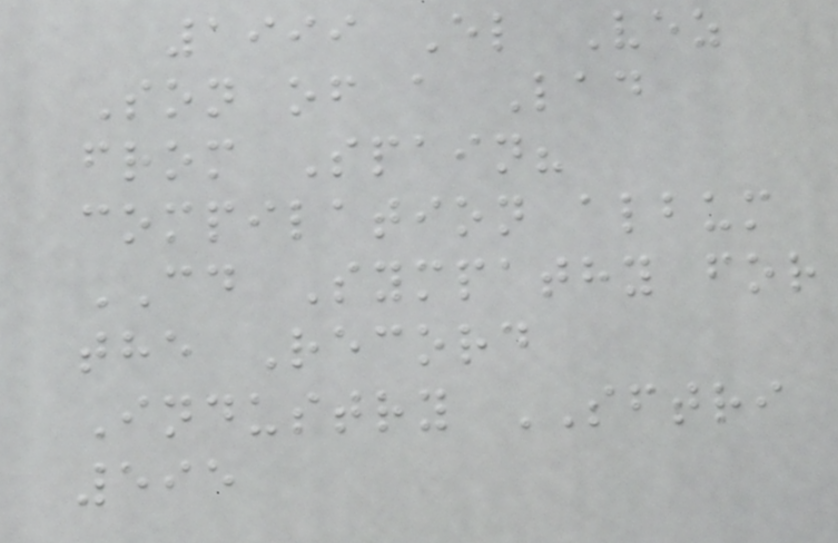1999 El Vez
Son of a Lad
from Spain?
compilation album
CD Sympathy for
the Record
Industry SFTRI
595
